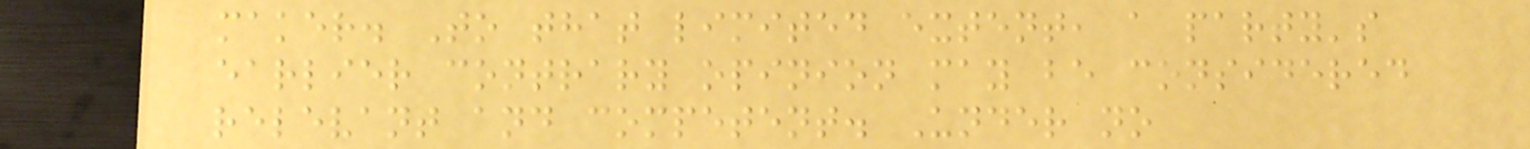maker. To that limited extent, a party's
earlier contrary opinion may be considered
relevant and competent. Under no
